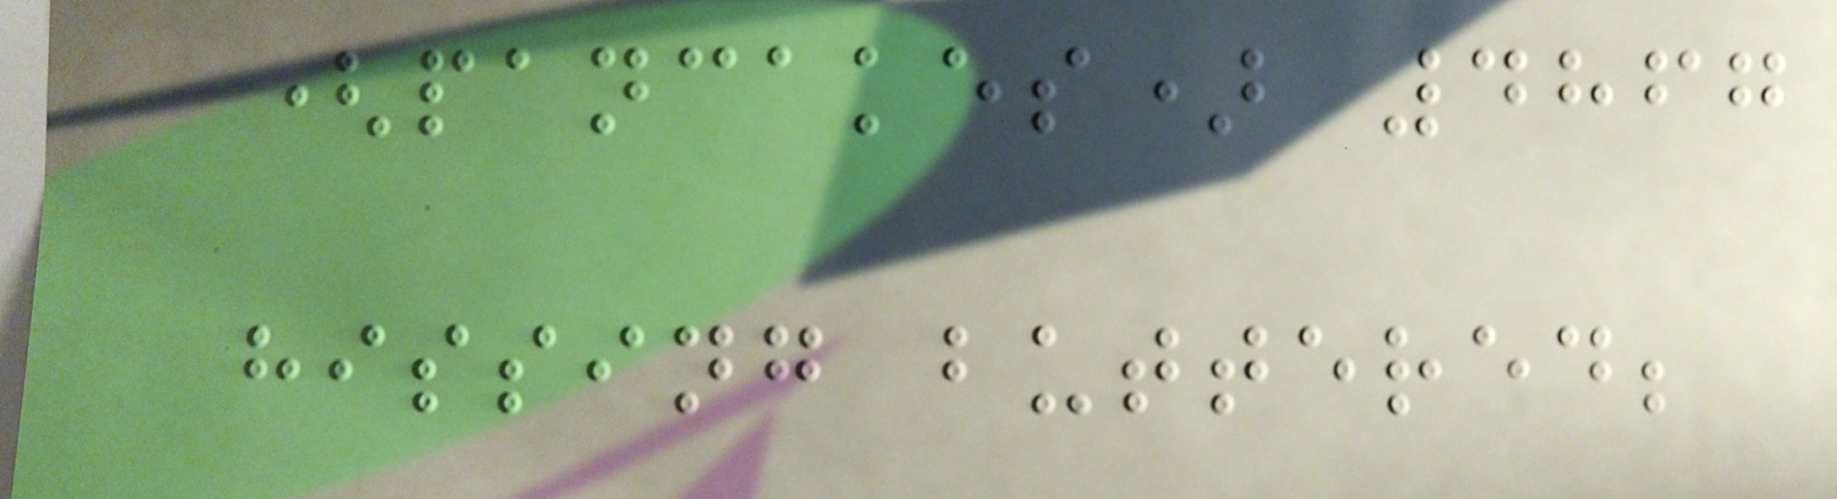(pancakes) 4867
hissing buttered;
